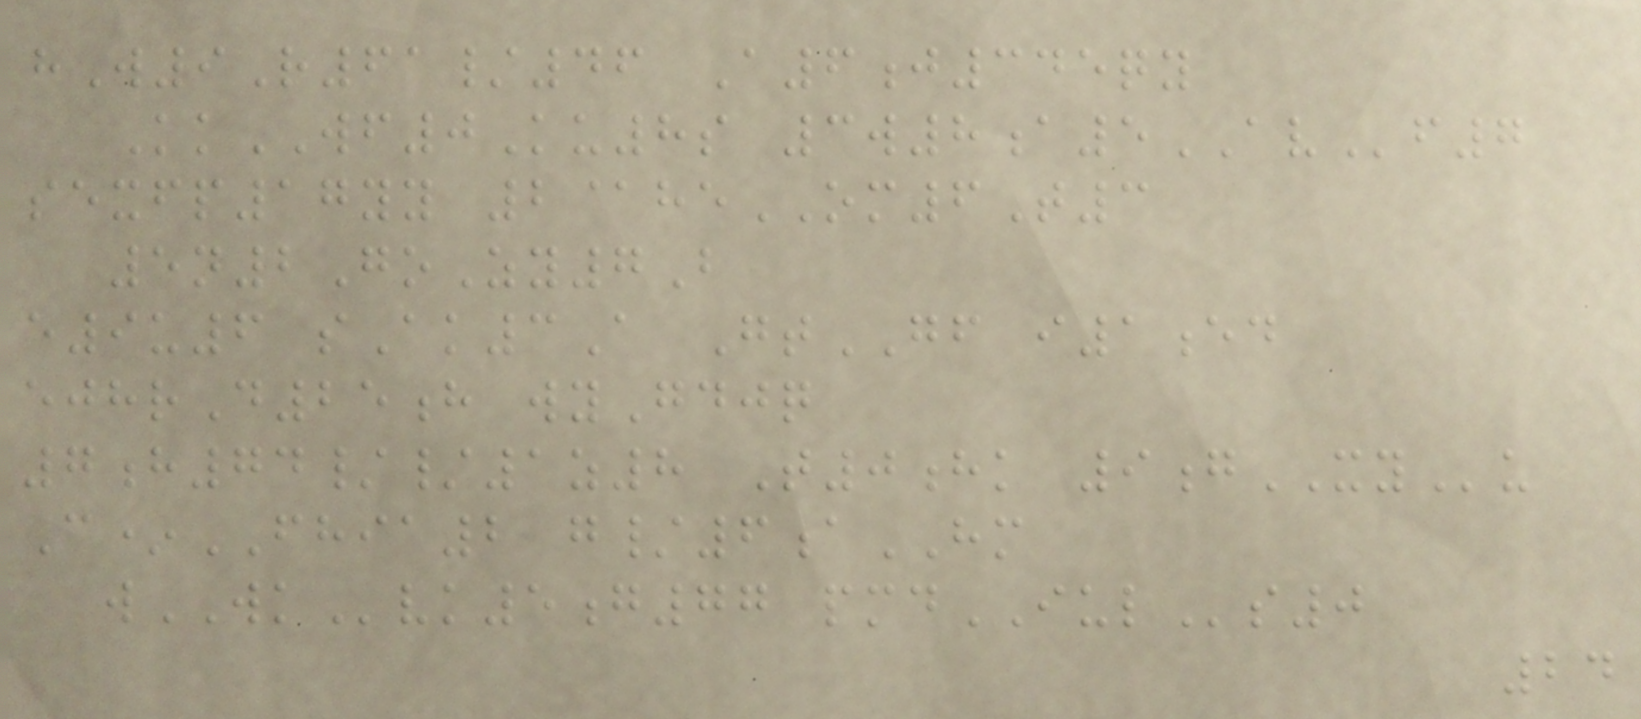hW9R61/46 A6j345qy
KkWF0Ku8s 3w8a5AVf7
sexfp17yy 2@heOM6T3
5n2GoZy7B
e9u6 sAk3A GtGF i1ed
ejhrD25h wyGdjq
7h74//1z8 T0hk 9gXYu
C*FHIA2 g/6aHM
wWKvk5g77 pmdIULs0
24
